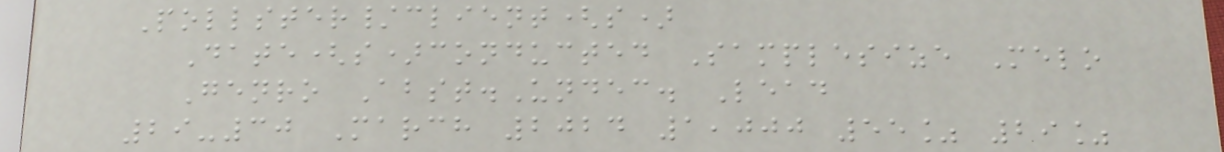Pollster/client(s)
Date(s)conducted Samplesize Melo
Genro Abst.Undec. Lead
29-30 March 2024 1,000 55% 29%
